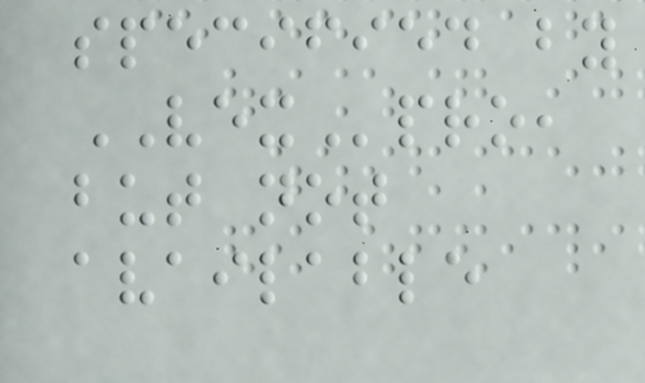specified by
VEXpro,
but not
available
